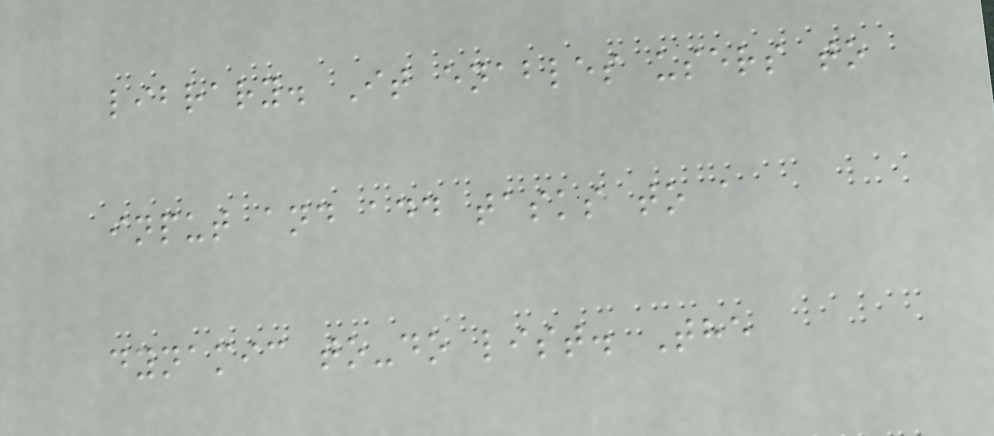library. It enables users to
input and add tasks to a
dynamic to-do list. The
